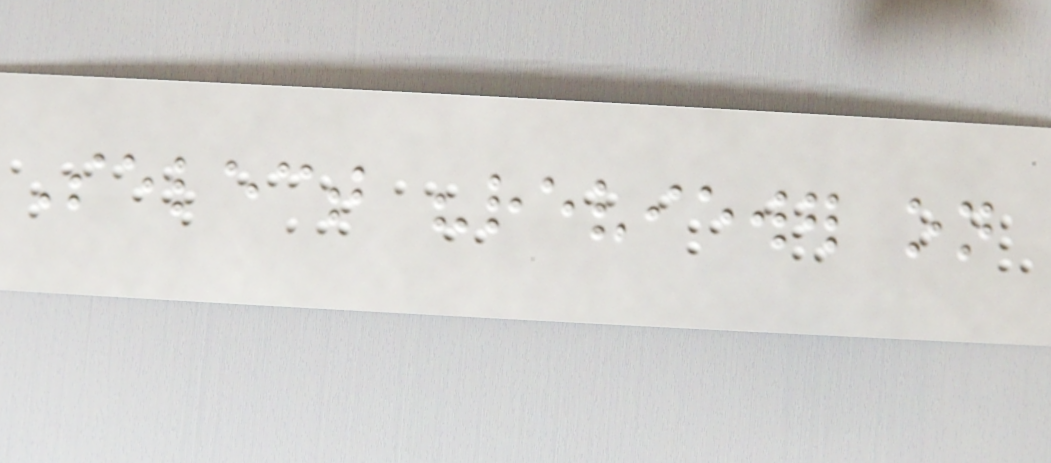Select "reviewer on
